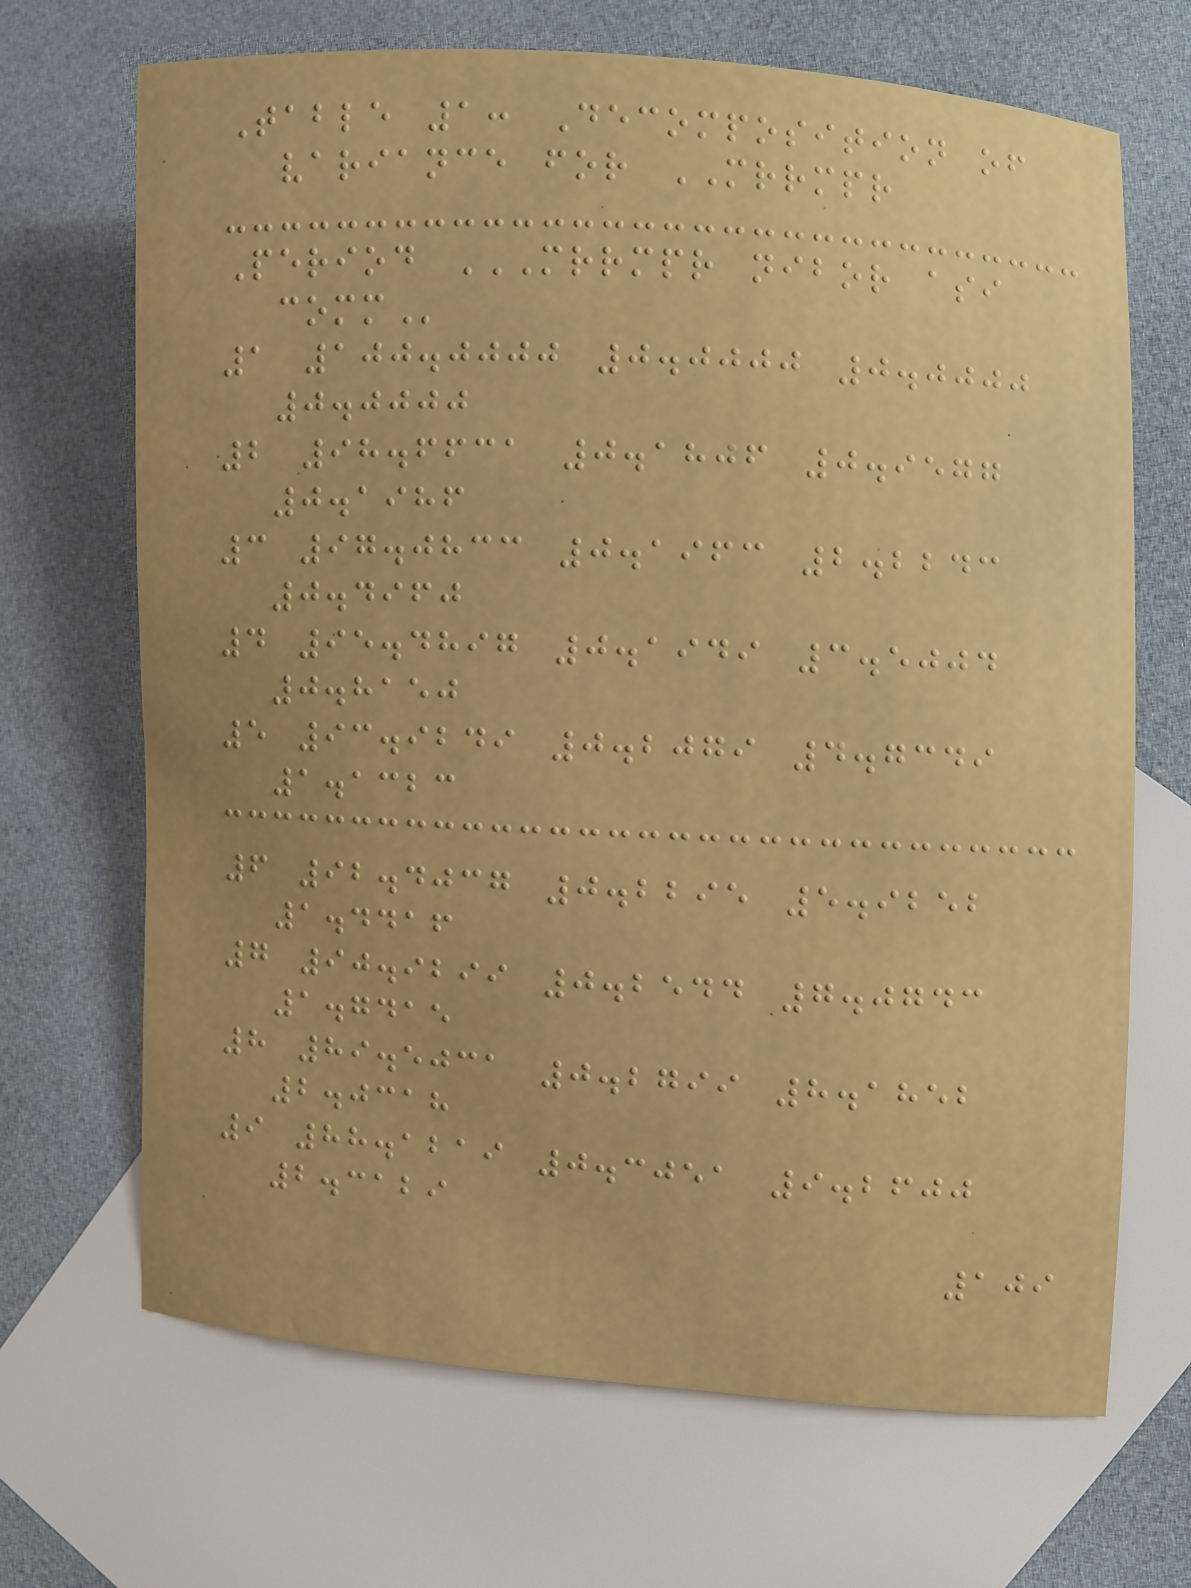Table 1: Decomposition of
variance for MRRMPR
Period MRRMPR NIBOR ASI
COMM
1 100.0000 0.0000 0.0000
0.0000
2 98.6631 0.1806 0.9577
0.1986
3 97.0833 0.1963 2.2243
0.4960
4 95.4897 0.1949 3.5004
0.8150
5 93.9249 0.2079 4.7349
1.1323
6 92.4037 0.2295 5.9252
1.4416
7 90.9299 0.2544 7.0743
1.7415
8 89.5031 0.2799 8.1852
2.0318
9 88.1219 0.3051 9.2600
2.3129
109
